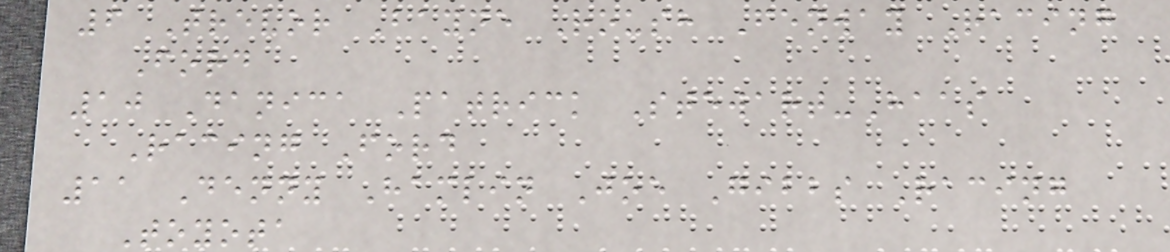6 Trevor Bayne Roush Fenway Racing
Ford
10 Danica Patrick Stewart-Haas
Racing Ford
11 Denny Hamlin Joe Gibbs Racing
Toyota
